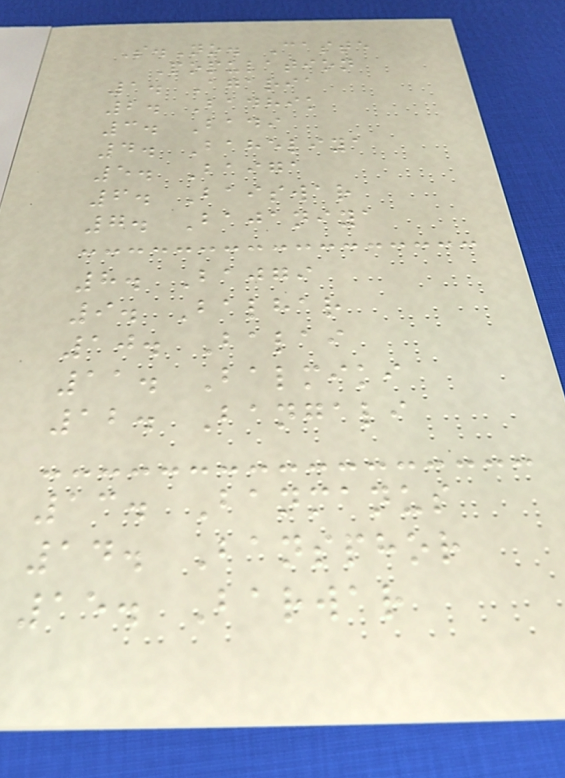S.No. Caste
Population
1. Agaria
2. Badhik
3. Badi
4. Baheliya
5. Baiga
6. Baiswar
7. Bajaniya
8. Bajgi
9. Balhar
10. Balai
11. Balmiki
12. Bangali
13. Banmanus
14. Bansphor
15. Barwar
